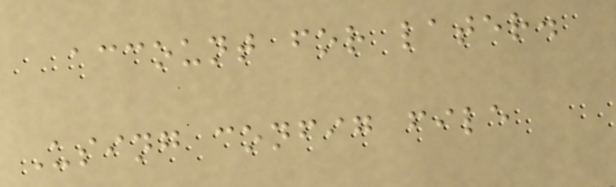account for later.
Using config file
